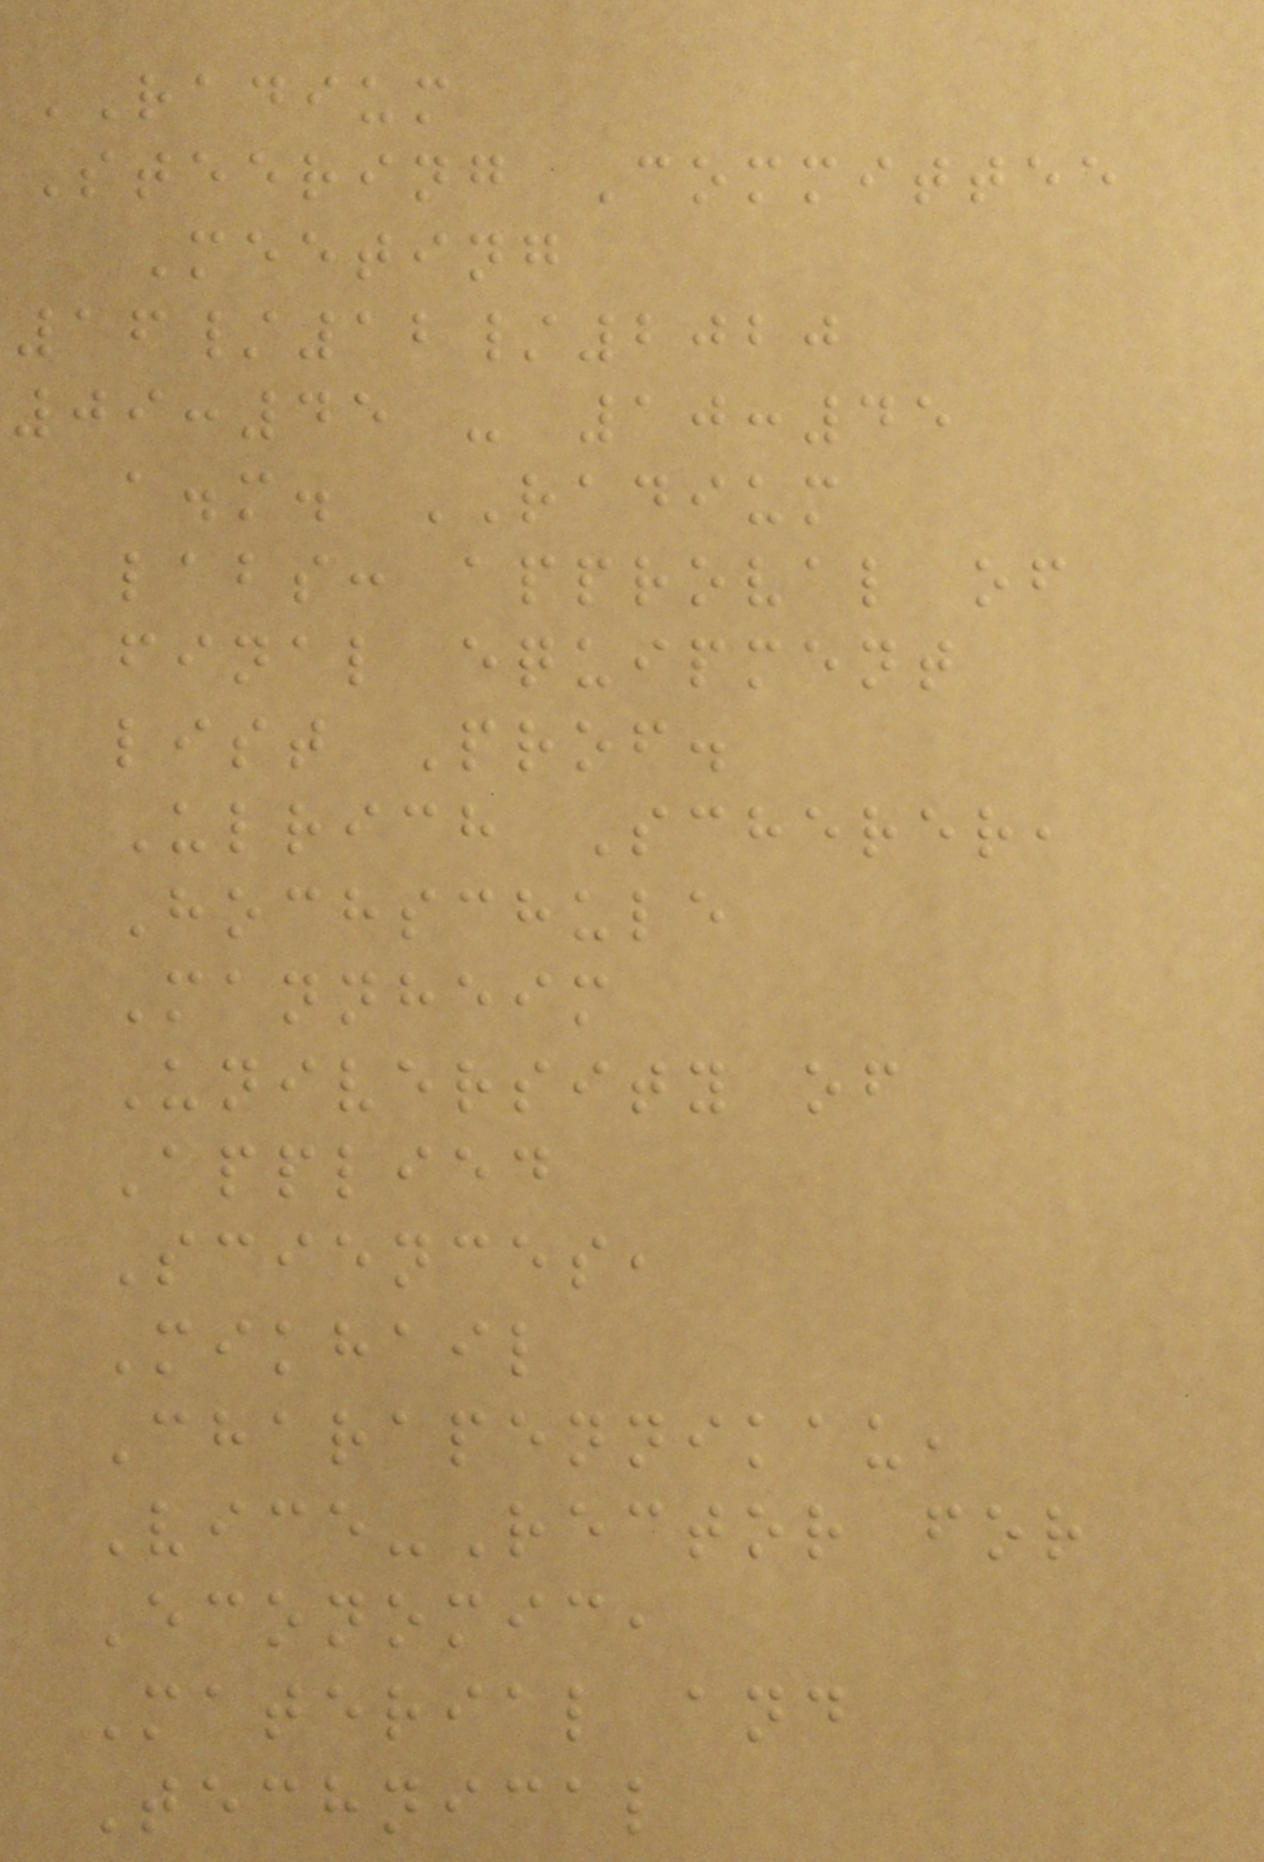RADIUM
Steering Committee
Meeting
16/12/2020
09:45 - 10:45
a.m. RADIUM
labs: approval of
final equipment
list Prof.
Ulrich Scherer,
Hochschule
Mannheim
University of
Applied
Sciences,
Mikhail
Charapennikau,
Vice-Rector for
Economic,
Material and
Technical
